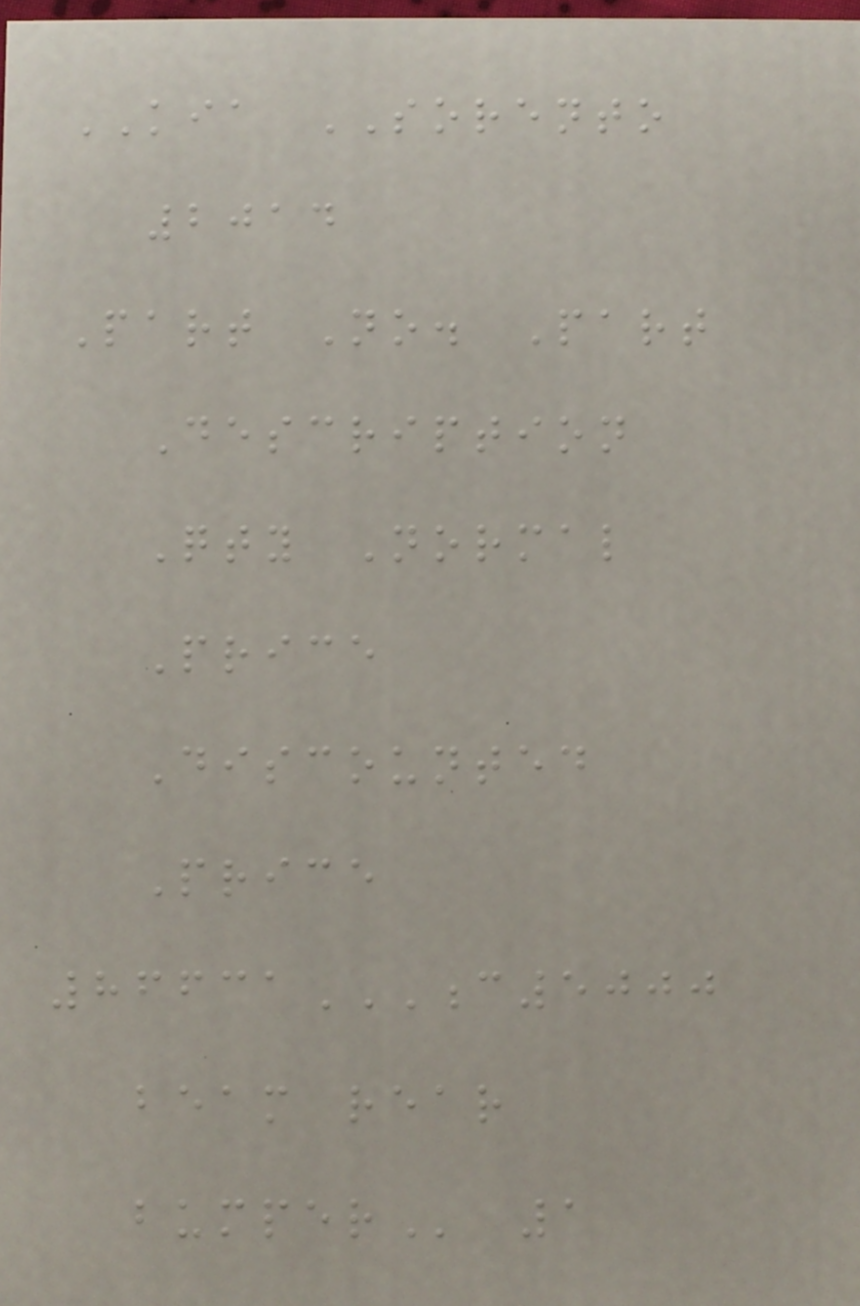KIA SORENTO
2014
Part No. Part
Description
Qty Normal
Price
Discounted
Price
86631C5000
BEAM REAR
BUMPER 1
